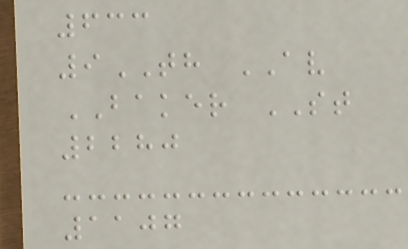633
9TH AV
BAKER ST
2280
1107
